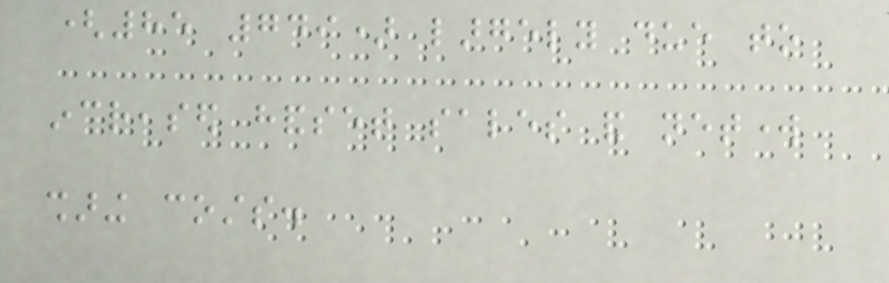(85 749) largely due to
increased handset sales and network
sharing costs.
